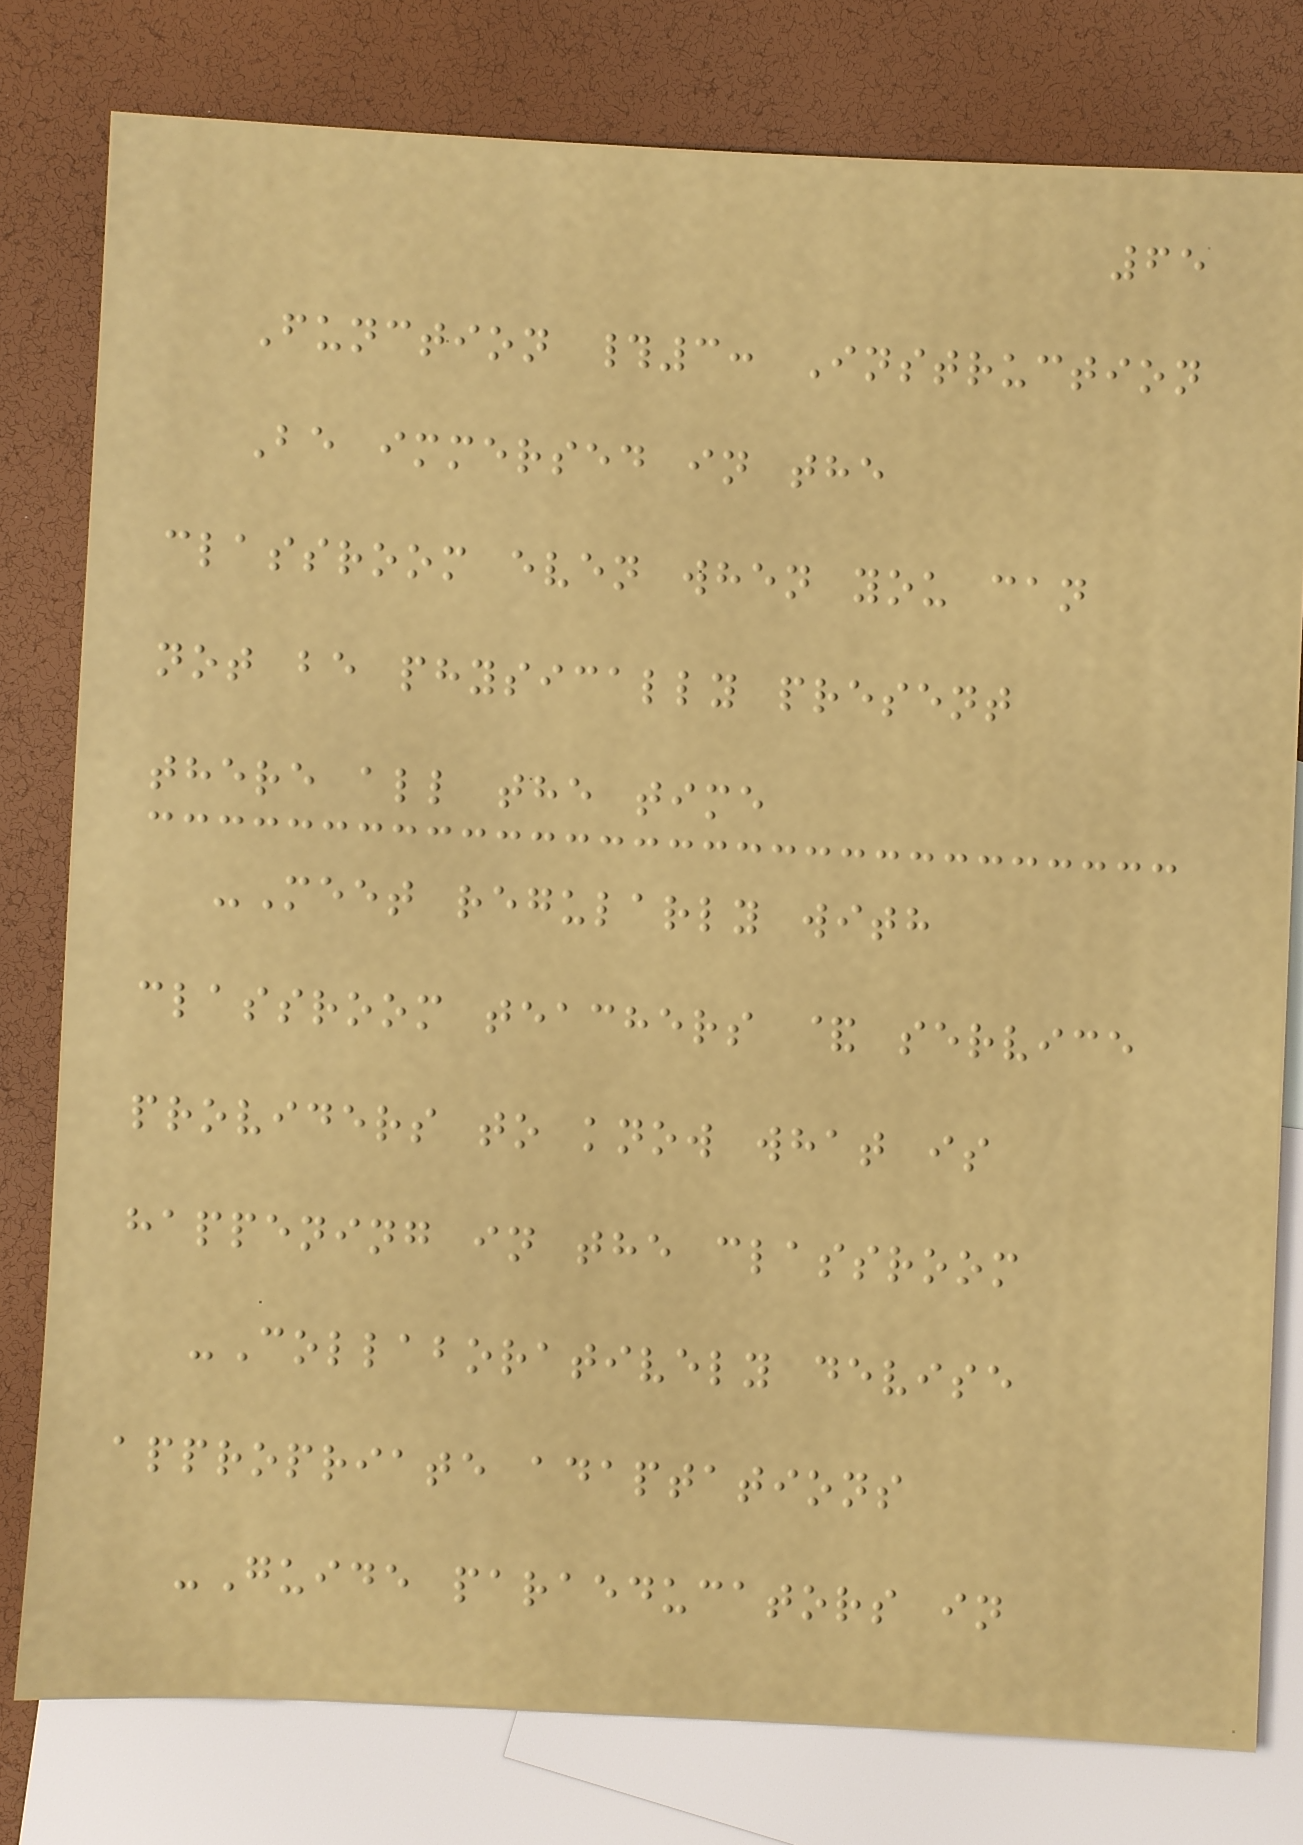65
Function #3: Instruction
Be immersed in the
classroom even when you can
not be physically present
there all the time
-Meet regularly with
classroom teachers & service
providers to know what is
happening in the classroom
-Collaboratively devise
appropriate adaptations
-Guide paraeducators in
